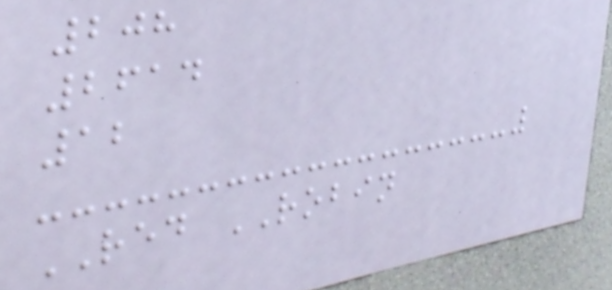208
2614
12
RED ROBIN
